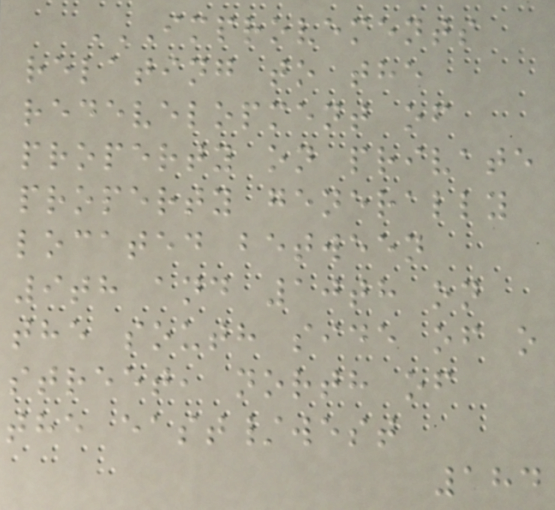IMPROVEMENTS
RELATING TO THE
REDEVELOPMENT OF
PROPERTY ON PRIVATE
PROPERTY GENERALLY
LOCATED BETWEEN
9TH AND 10TH ON
THE SOUTH SIDE OF O
STREET, NORTH OF
THE EAST/WEST
184
